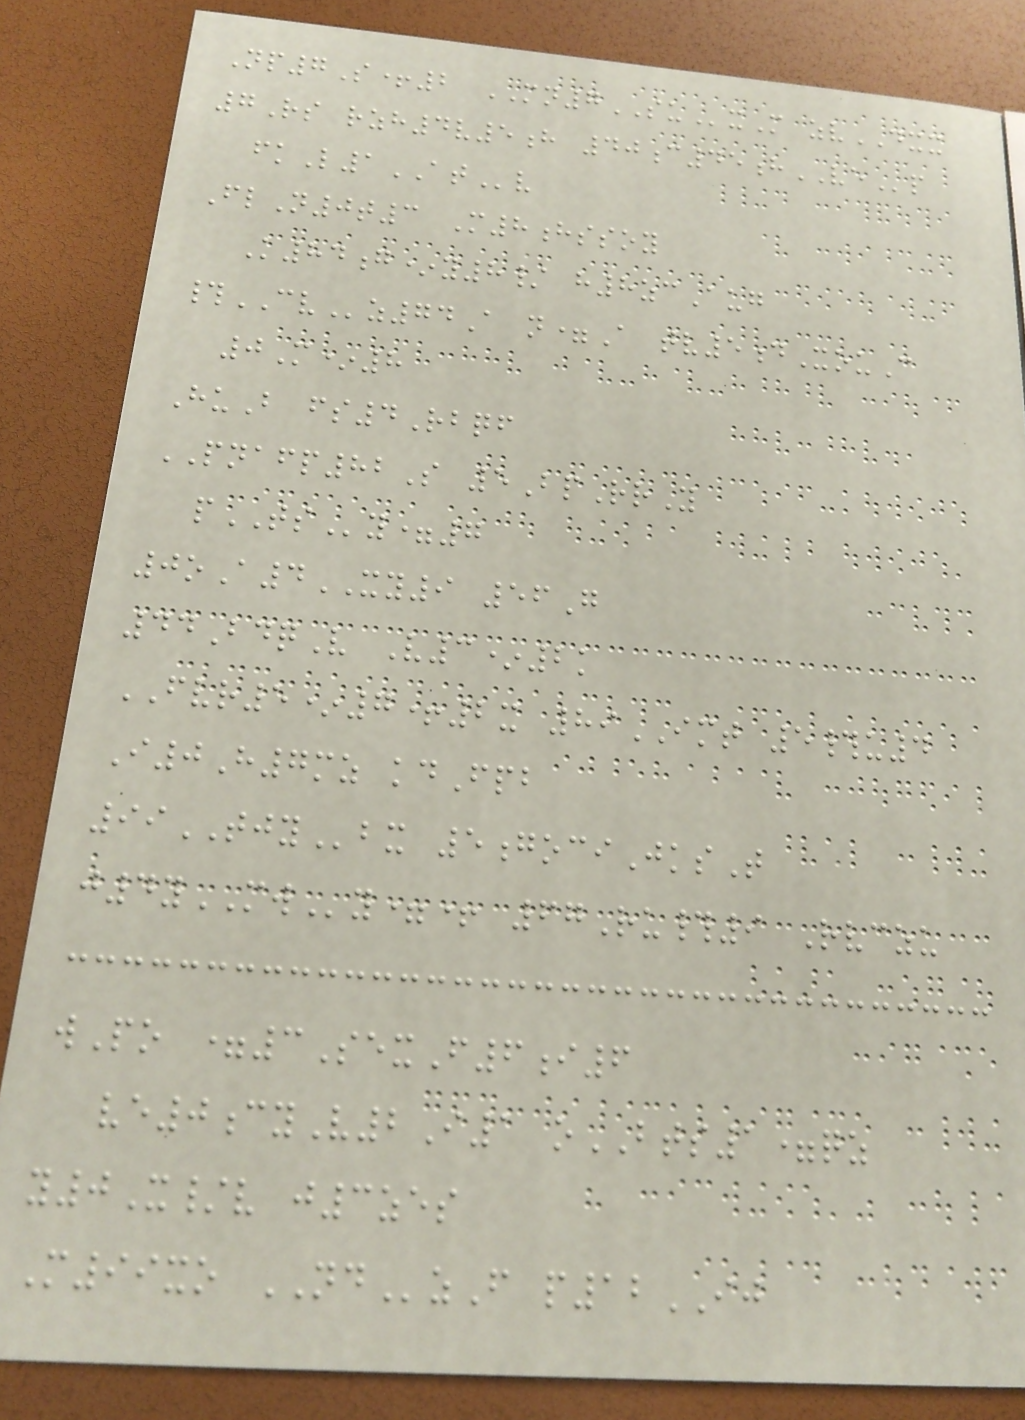Np7S+2 MN7SUxM zvDXX
7Rs rzh4v5h 40c45hVEp
fkL1ATv
FlN0t3 M8hssoy
K84g*y8/ h8zcAug
#CVz74A n=A tv5dXouC
0M*8
HuB fs4Rbqf
PNAFP82S 5BpRrY
pTSy=7
0oA4XY9 56G
44BdqV V3*2k
FVR5*7+2x 89IMT 5#u4
I0H7mz kdFpb
99TJYbx 5gociJksT
j4yMWy=+ 67Ru#9 Rvczu
wPo =3SexF6i6
ve0cyV2I1 oBTS1=qz
y0X/v j3zes
M99xo NDzF p12IJ
